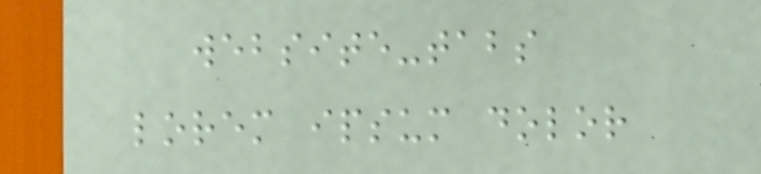website-tabs
lorem ipsum dolor
